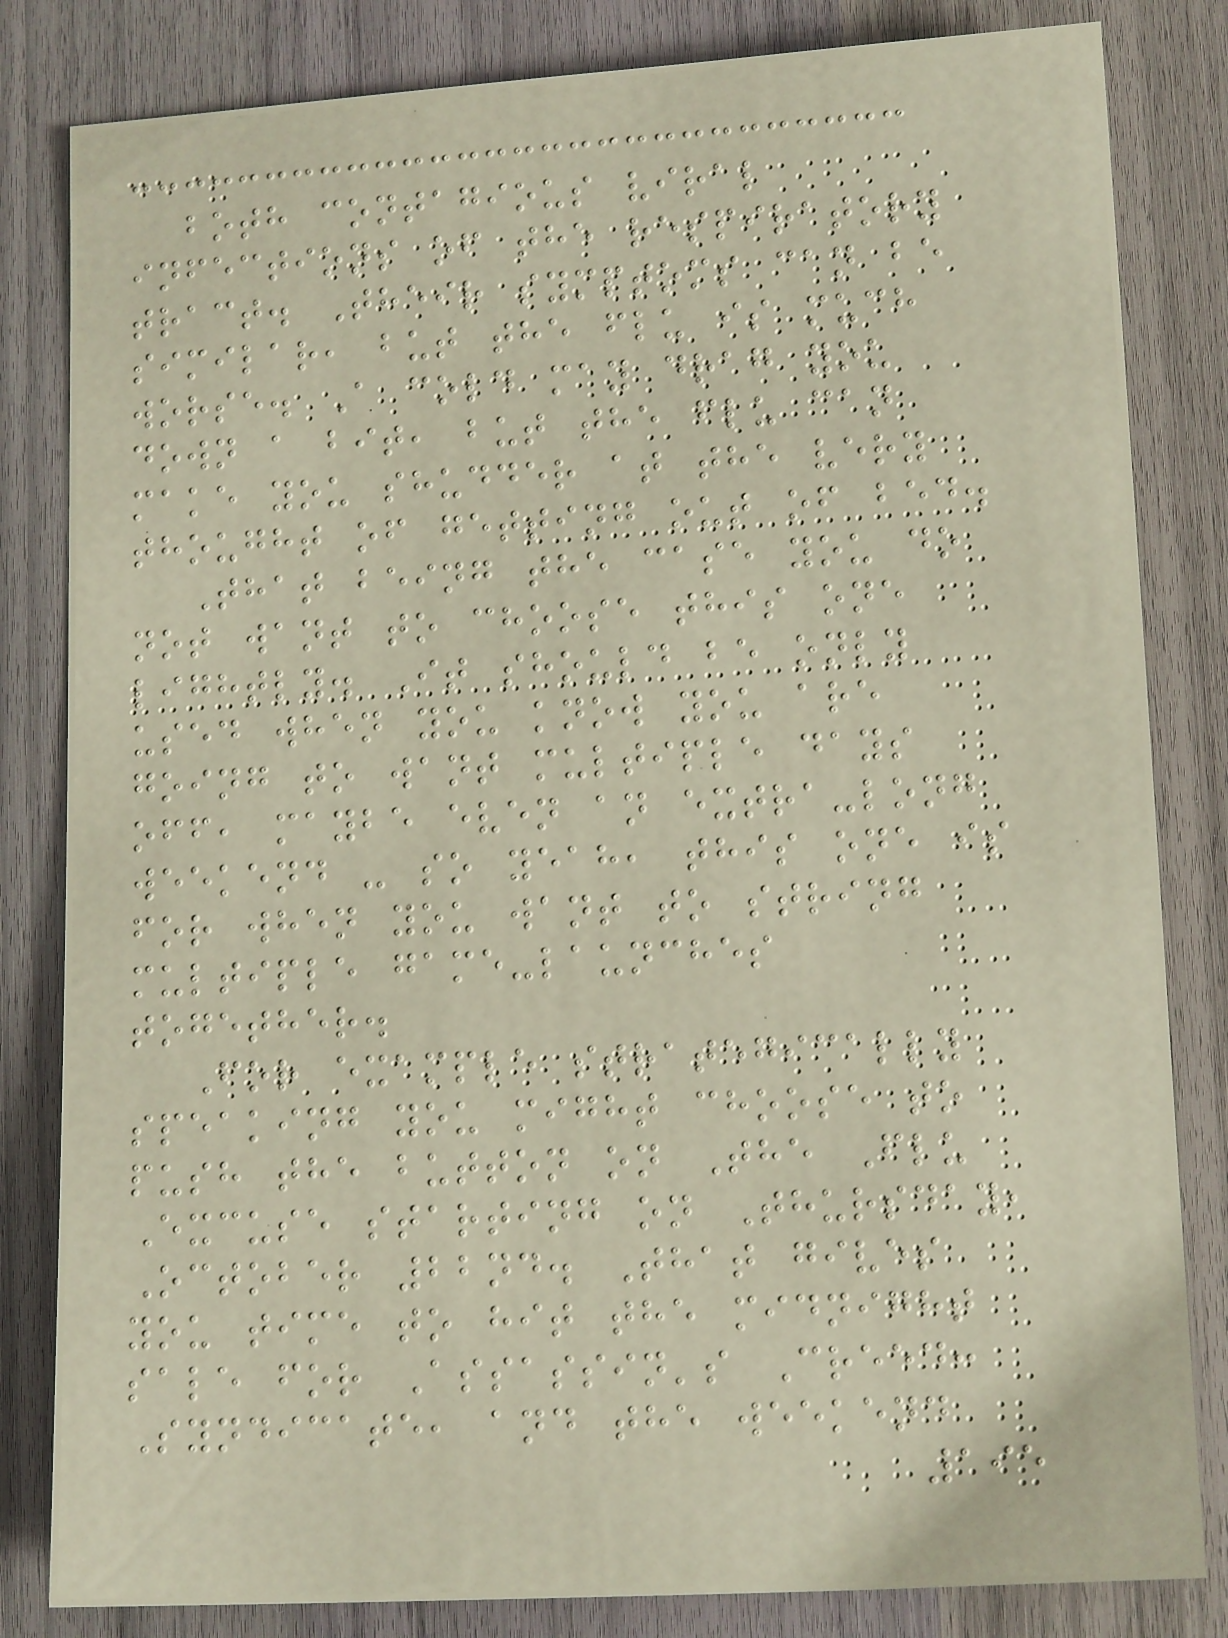both contagious viral
infections of the respiratory
tract. Their symptoms can be
similar, but the flu is much
worse. A cold may drag you
down a bit, but the flu can
make you shudder at the very
thought of getting out of bed.
That being the case you do
not want to choose this one
lightly. It should be only
used when you know you are
going to want multiple days
off, maybe even an extra-long
weekend - so yeah, this one is
for when you want to string
multiple game-launches
together.
For example strategically
speaking you might choose to
push the button on The Flu
Excuse starting on Thursday,
October 22nd. That gives
you time to hit the midnight
sale for Assassin's Creed:
Syndicate, and the weekend
195
